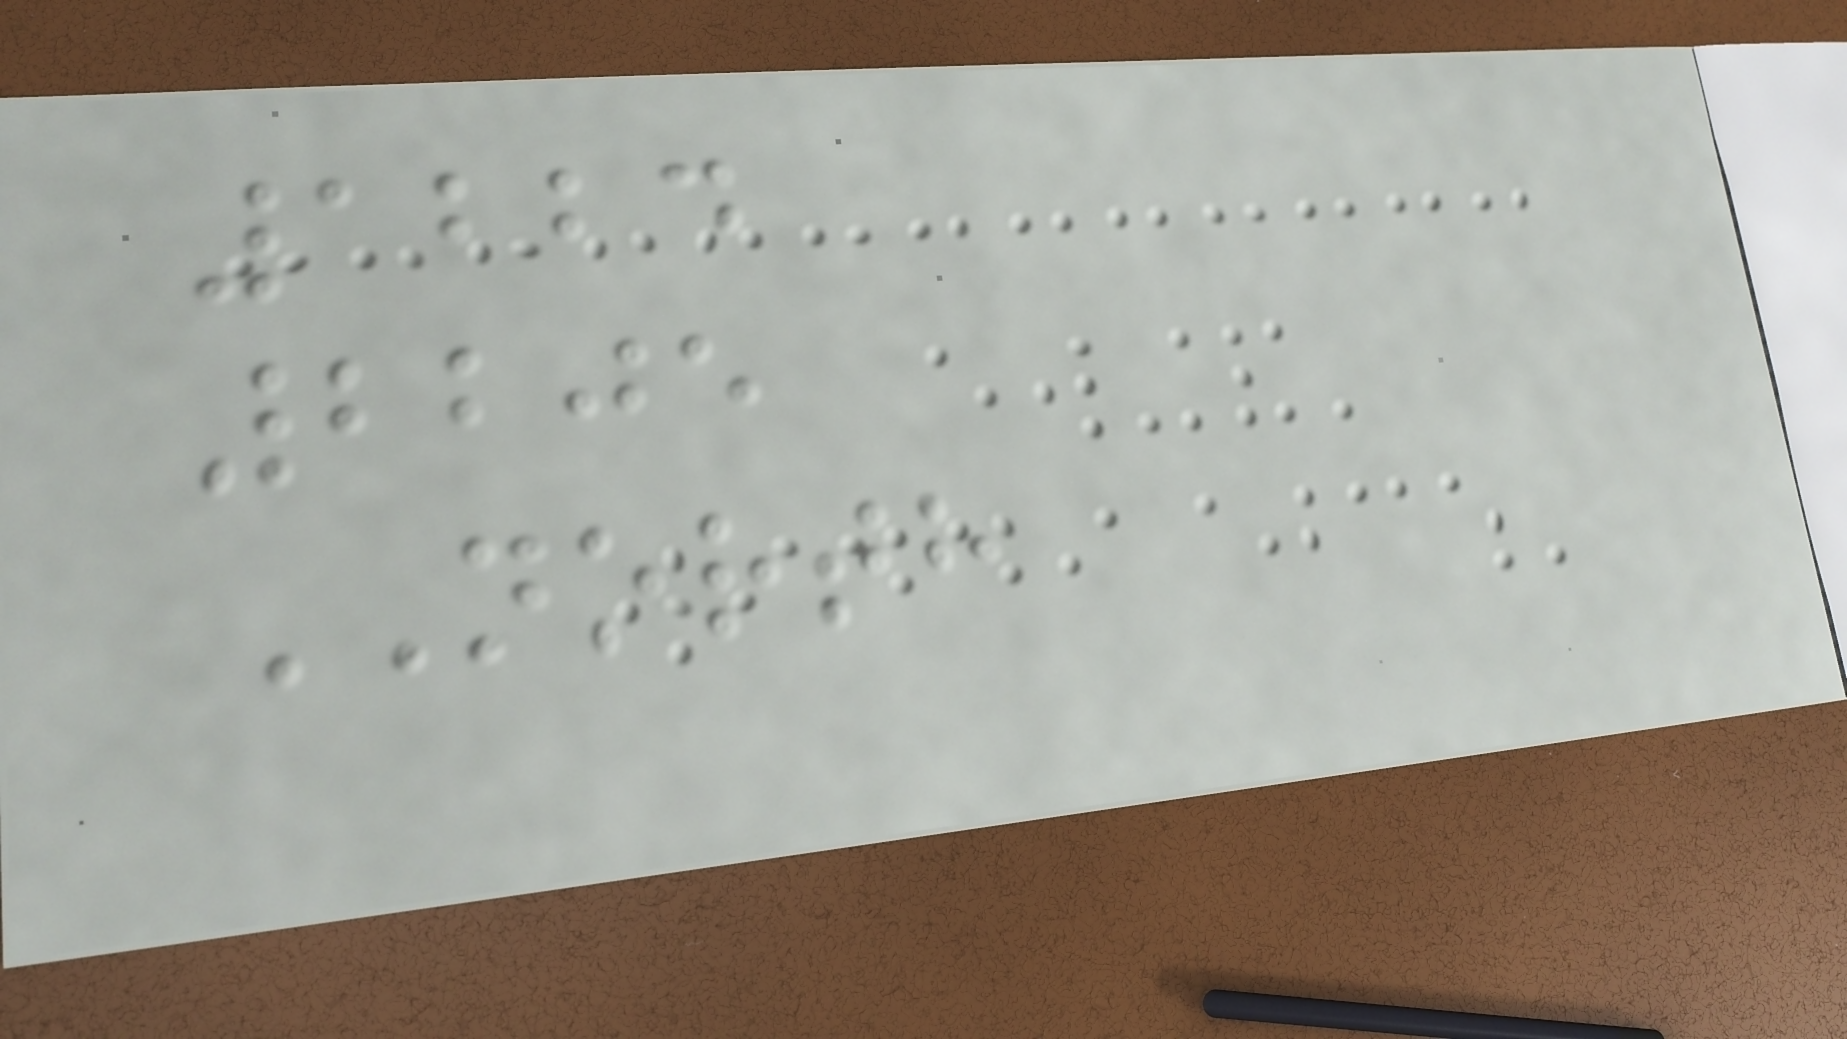1224
2205
NORTH
